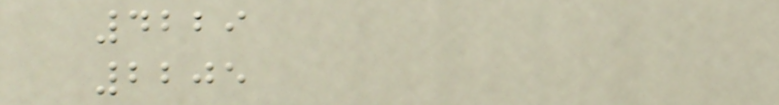4229
2205
